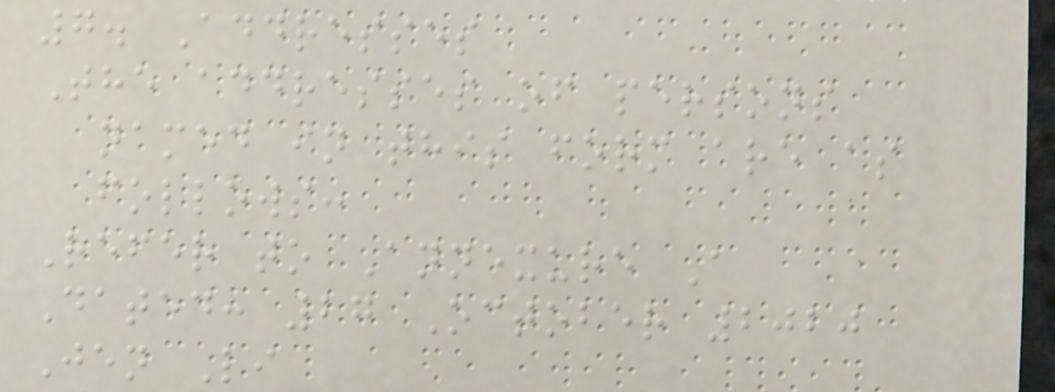7. Addresses
The addresses of persons
named in this form are as
follows:
Refer to Annexure A
Dated: 27 October 2020
Jen Li
